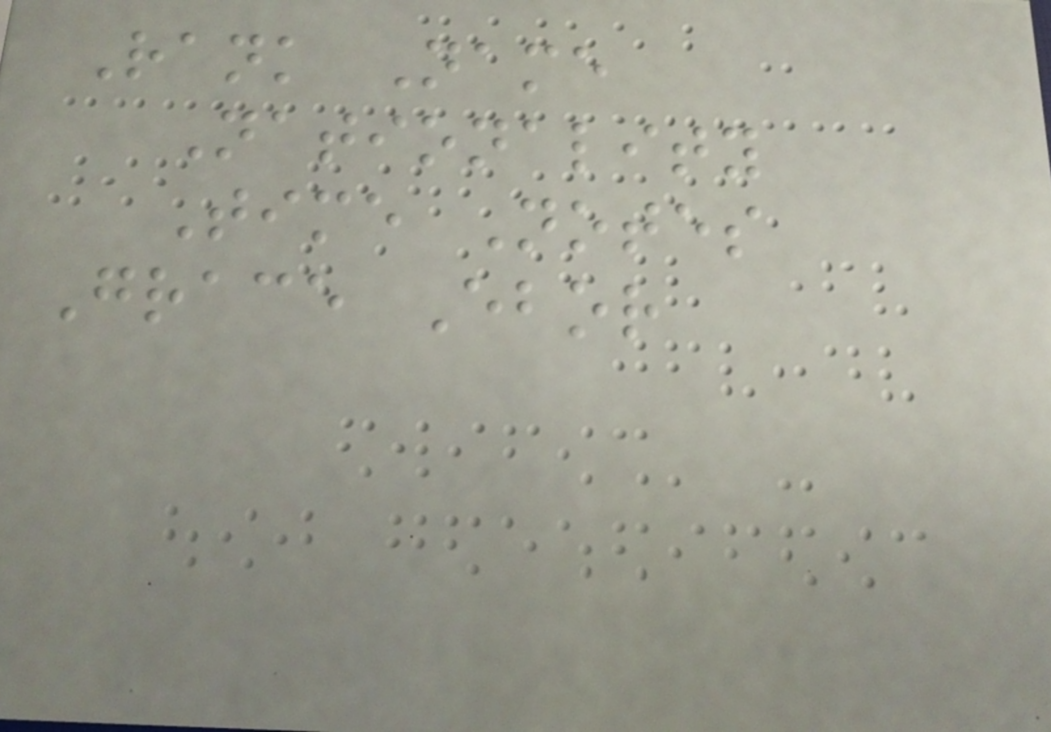Rank Name
Nationality
Time Notes
Grace Ebor
